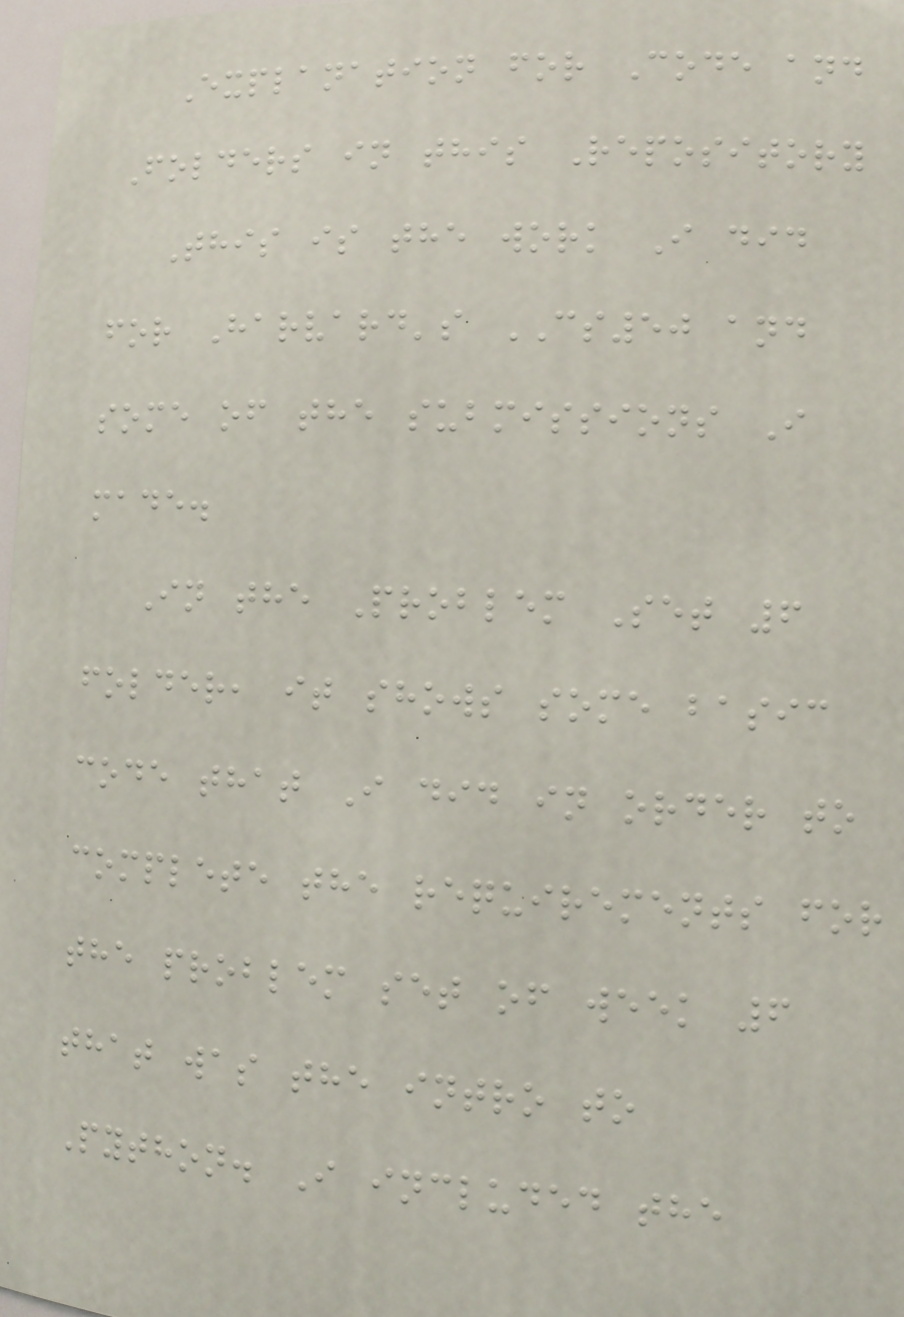Explanation for Code and
Folders in this Repository
This is the work I did
for Harvard's CS50 and
some of the submissions I
made.
In the Problem Set 6
folder, it shows some basic
code that I did in order to
complete the requirements for
the problem set of week 6
that was the intro to
Python. I included the
